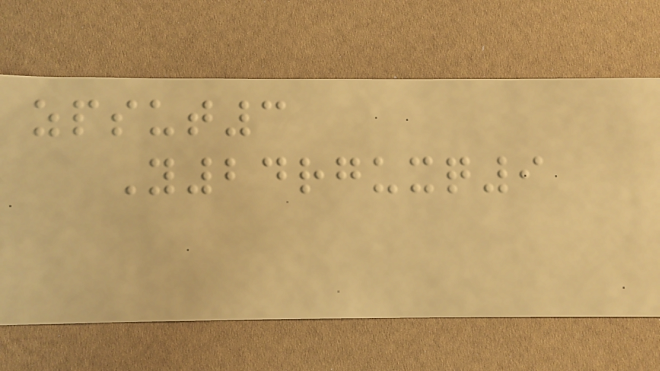zpsut3
Y24rguxq9
